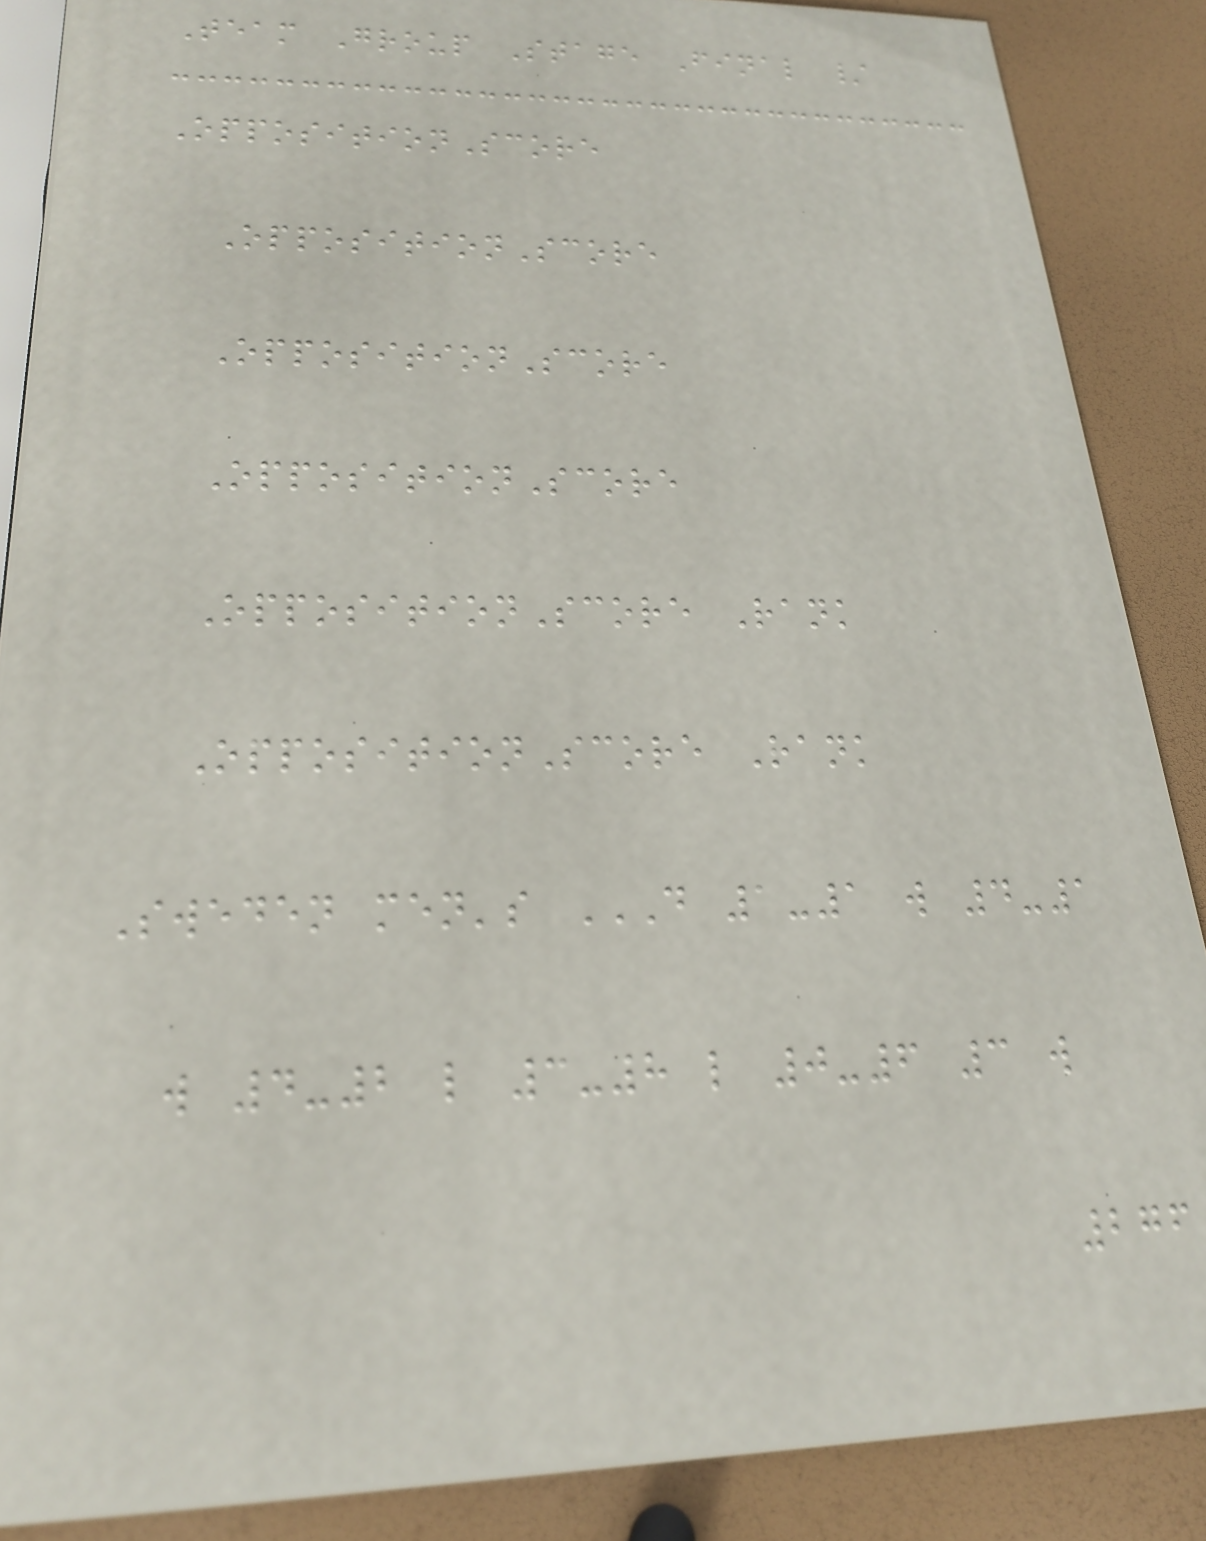Team Group Stage Final /
OppositionScore
OppositionScore
OppositionScore
OppositionScore
OppositionScore Rank
OppositionScore Rank
Sweden men's D 1-1 W 4-1
W 4-2 L 3-8 L 0-6 3 W
276
